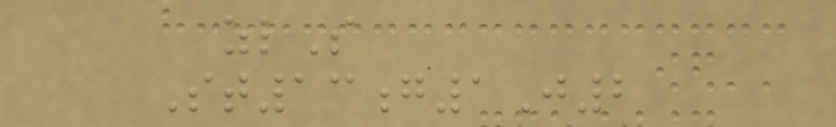zlS
St13g1J2
